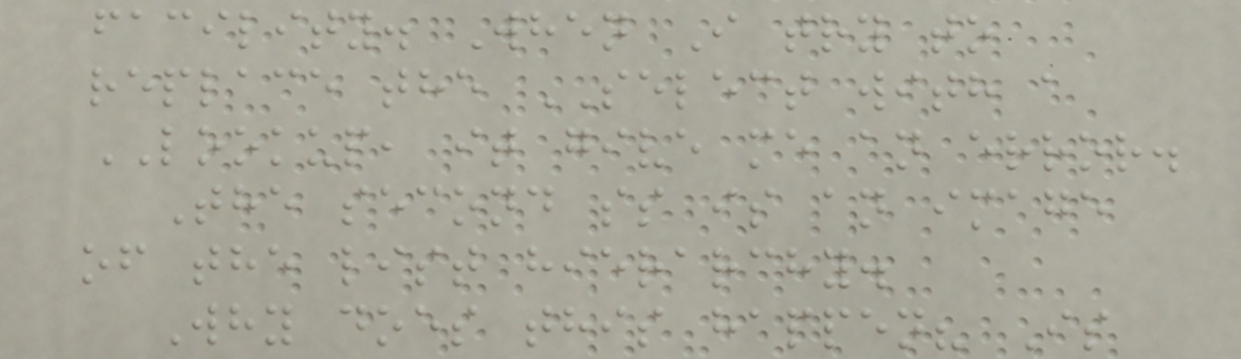facility. When I try to
replace the SELECT with a
LOOKUP, it give me an error.
The second ss is an image
of the list hierarchy.
Why does this happen? Is
